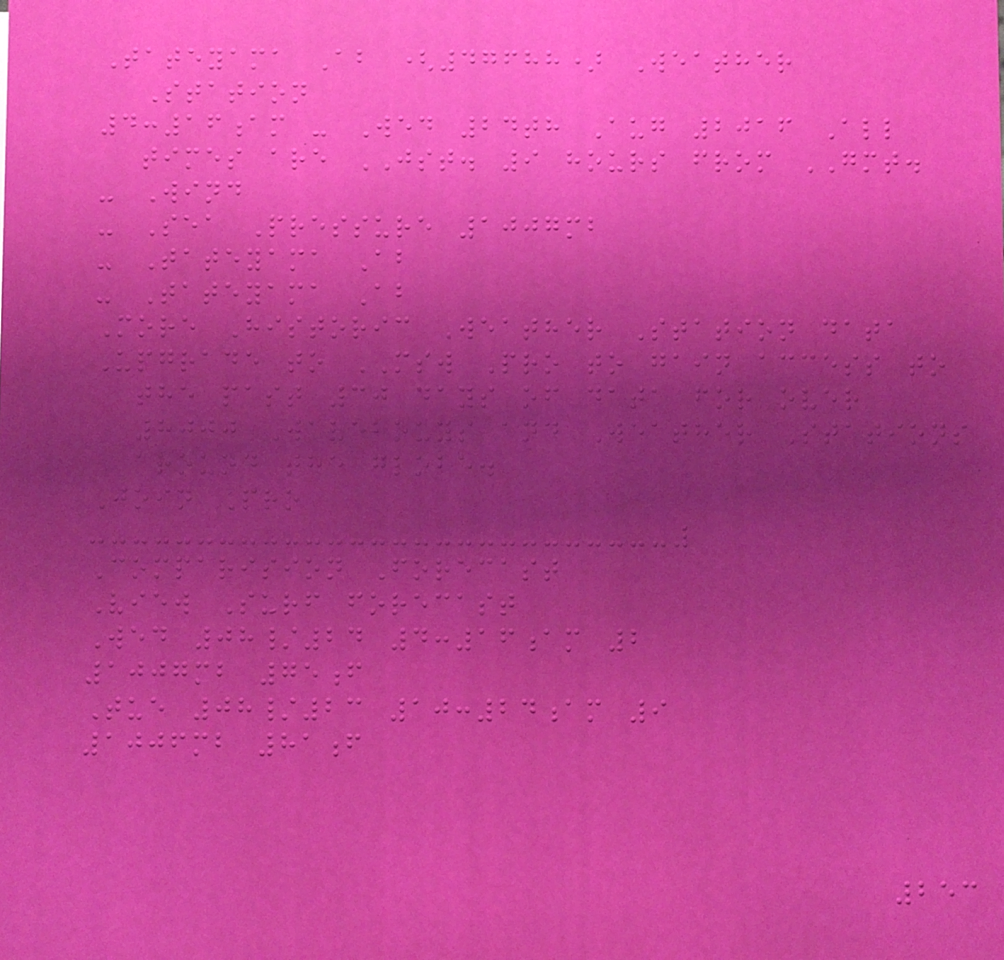Tateyama Ab (47688) Weather
Station
4:16am - Wed 24th Aug 2016 All
times are JST. 9 hours from GMT.
- Wind
- Sea Pressure 1007mb
- Tateyama Ab
- Tateyama Ab
More Historic Weather Station data
Upgrade to MSW Pro to gain access to
the past 30 days of data for over
8000 Wavebouys and Weather Stations
around the globe.
Join Pro
Comparision Forecast
View Surf forecast
Wed 08/24 4:16am 2
1007mb 75f
Tue 08/23 10:24am 9
1006mb 81f
253
